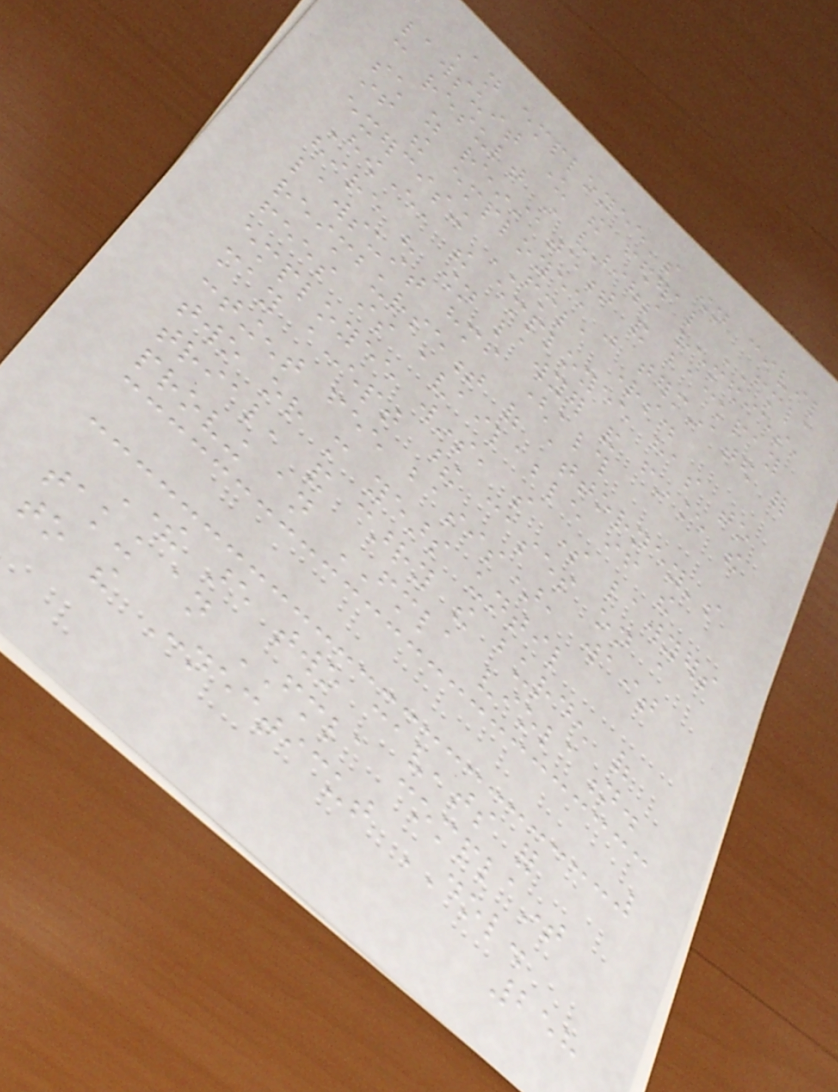An employee's own civil
lawsuit under the federal FMLA
can result in various remedies,
such as reinstatement and backpay
if the employee was terminated for
exercising FMLA rights.
However, the employee has to
hire his own lawyer and finance the
lawsuit himself (although
reimbursement of attorney's
fees is available if the
employee wins, so some lawyers
may accept these cases on a
contingent fee basis), wait
two or more years until
trial, and carry the burden of
proving an FMLA violation.
There are two caveats for
taking an FMLA complaint
to the Connecticut DOL.
258
